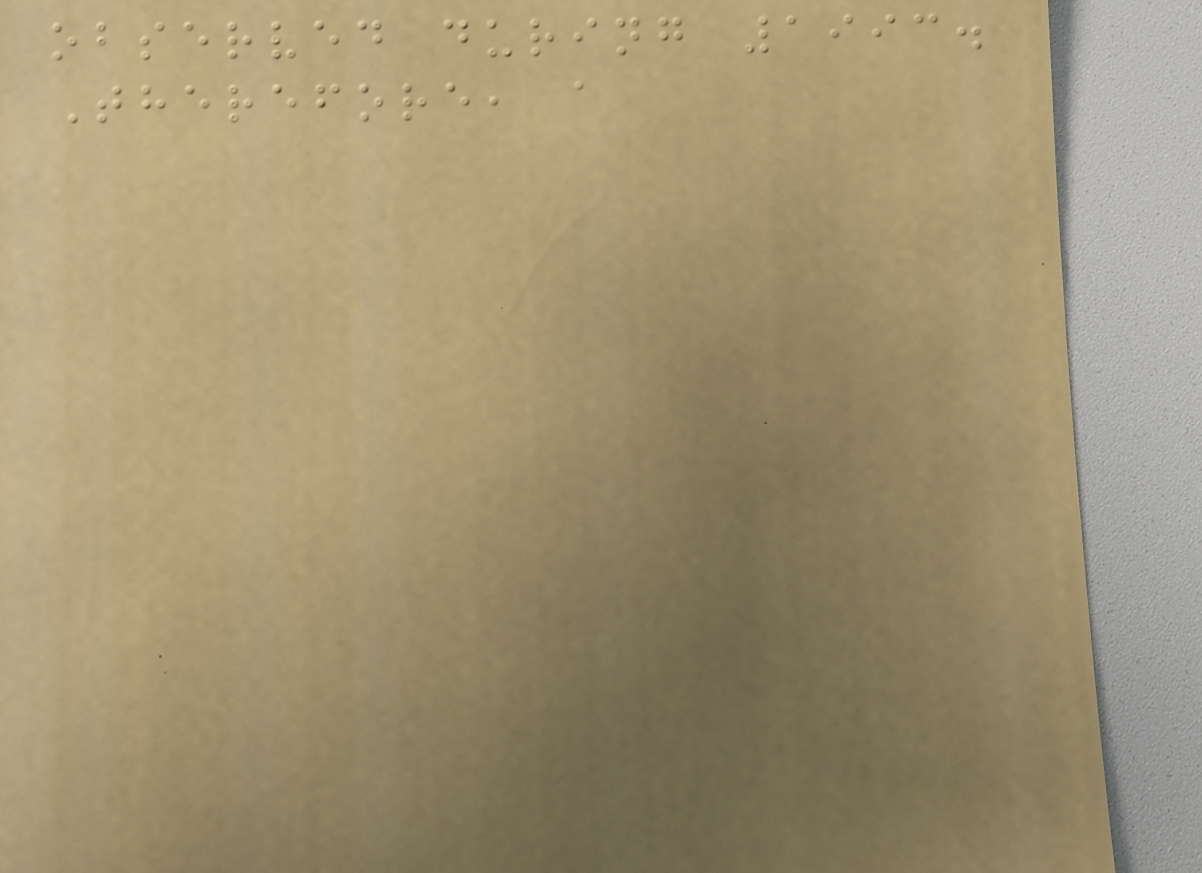observed during 1993.
Therefore, a
